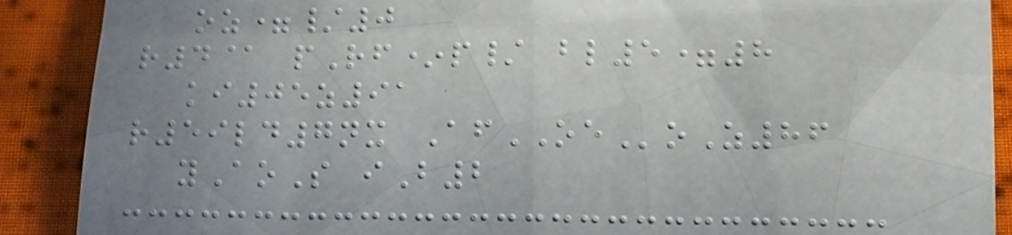oz=/0
r4@ pRf*p/ bl5=8
ki05z91
r59ld7nx AfOEoZ86
yAoS iB2
